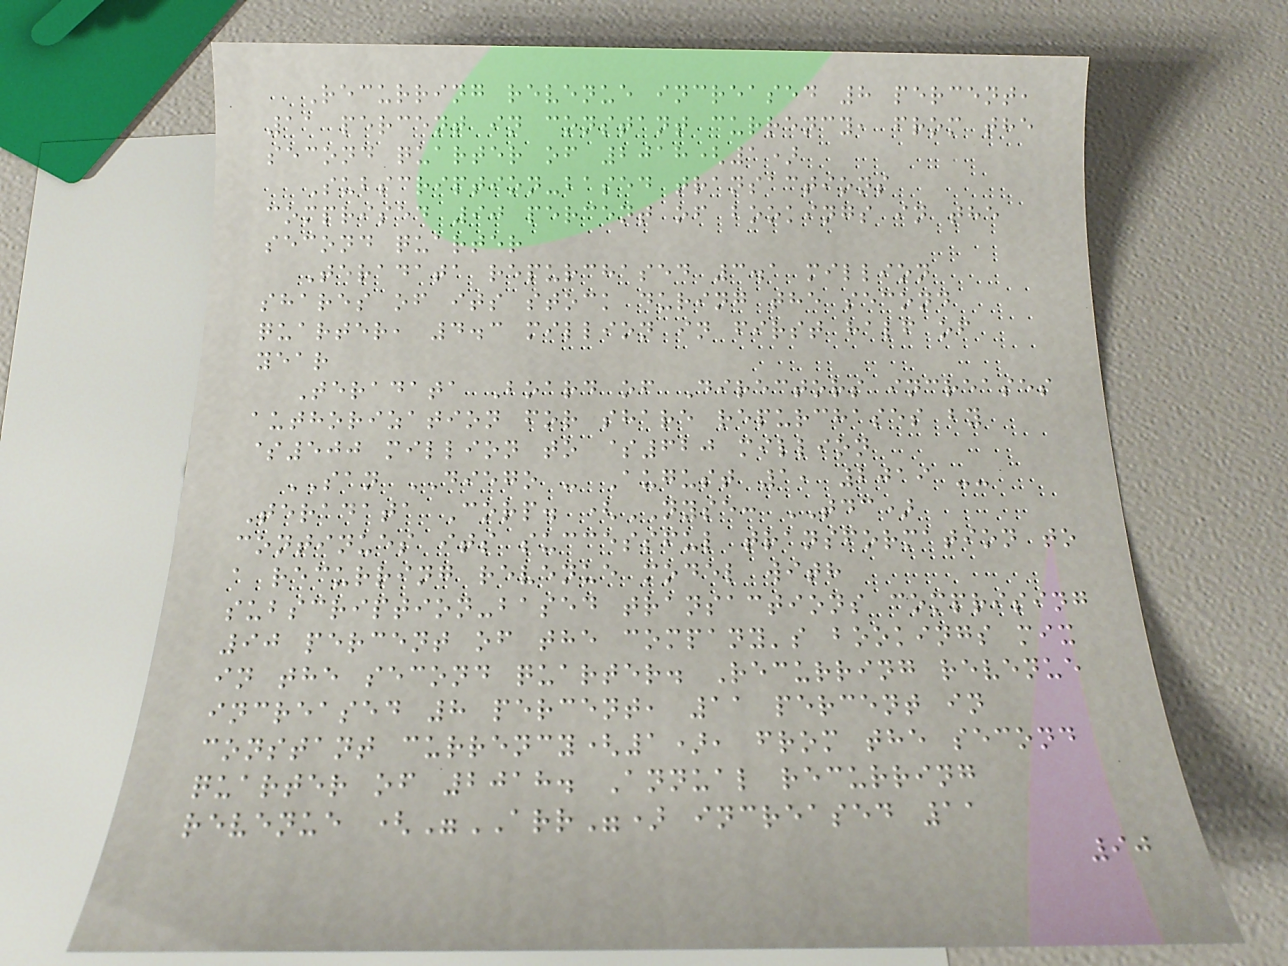Recurring revenue increased 8 percent,
11 percent in constant currency, from the
second quarter of 2018(1)
Subscription-based transactions
comprised 90 percent of bookings in the
second quarter
Teradata repurchased 3.1 million
shares of its stock during the second
quarter, 4.3 million in first half of
year
Teradata Board of Directors increases
authorization for share repurchases by
$500 million to $620 million
SAN DIEGO - August 1, 2019 --
Teradata Corp. (NYSE: TDC)
continues its successful transformation to
a recurring revenue model with
subscription-based transactions comprising
90 percent of the company's bookings mix
in the second quarter. Recurring revenue
increased 8 percent, 11 percent in
constant currency(1), from the second
quarter of 2018. Annual recurring
revenue ("ARR") increased 11
90
